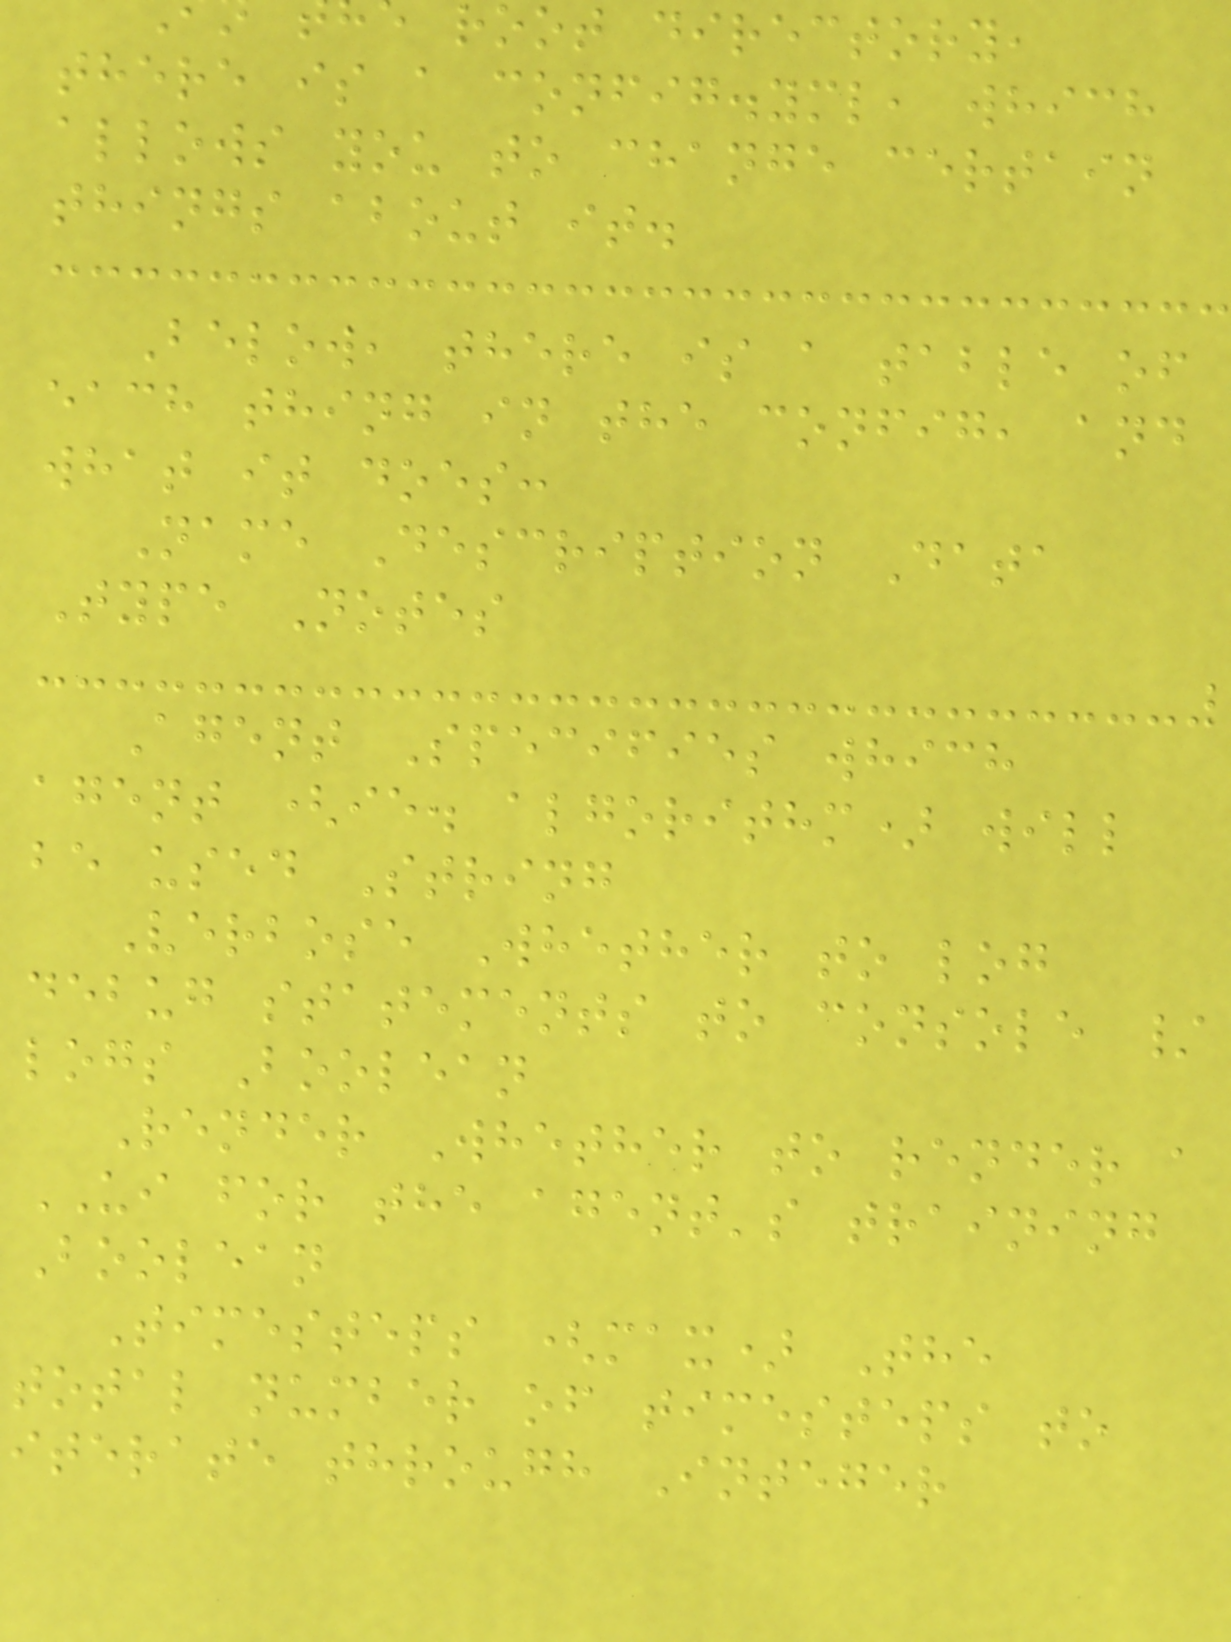root directory,
there is a config.yml, which
allows you to change certain
things about it.
Below, there is a table of
each thing in the config, and
what it does:
Name Description Data
Type Notes
Agent Specifies which
agent (ie. algorithm) will
be used String
Verbose Whether to log
debug statements to console /
logs Boolean
Render Whether to render a
UI for the agent's training
Boolean
Timesteps (max) The
total number of timesteps to
iterate through Integer
